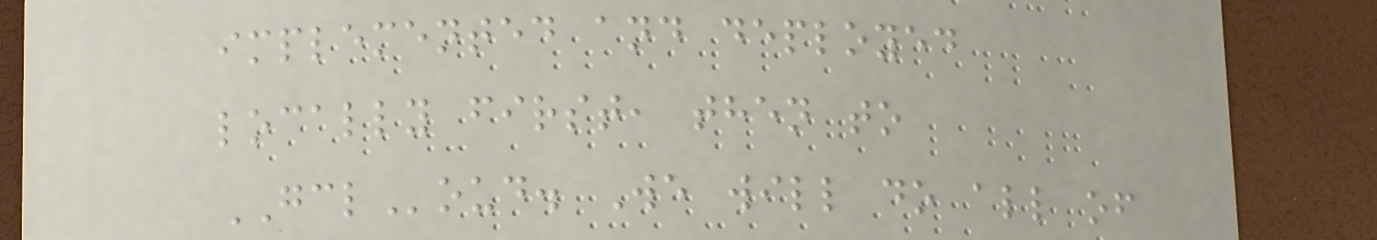implemented and deployed
locally first, then to
GCLoud. We will do all of
